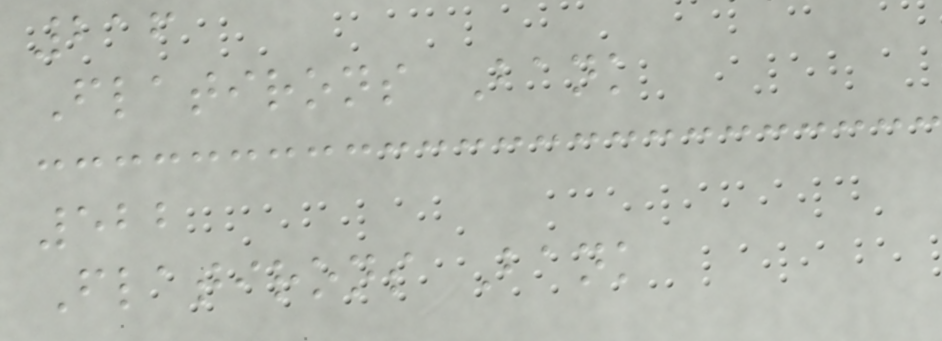216
Flatirons Bank
522
Flatirons Bank
